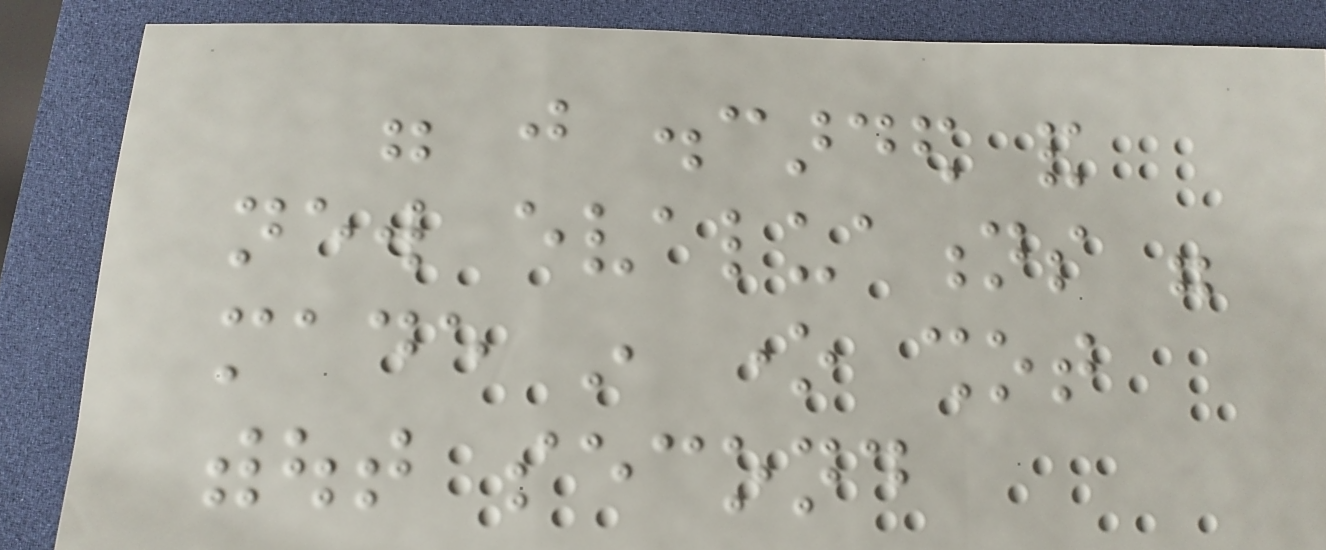were just discarded and
new evaluations were
made in one shot
without second
